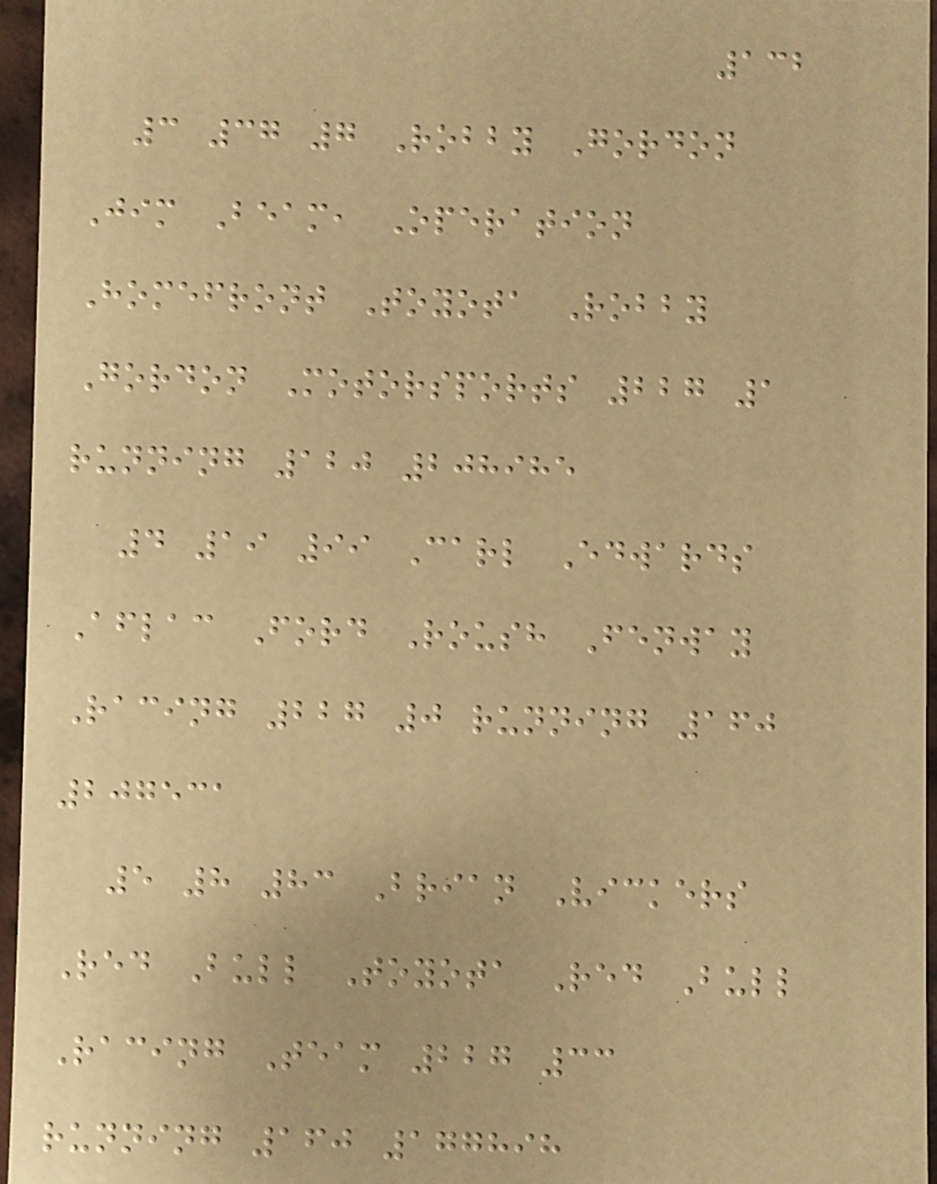132
3 37 7 Robby Gordon
Jim Beam, Operation
Homefront Toyota Robby
Gordon Motorsports 227 1
running 120 208985
4 19 99 Carl Edwards
Aflac Ford Roush Fenway
Racing 227 0 running 160
207531
5 8 83 Brian Vickers
Red Bull Toyota Red Bull
Racing Team 227 33
running 160 177898
